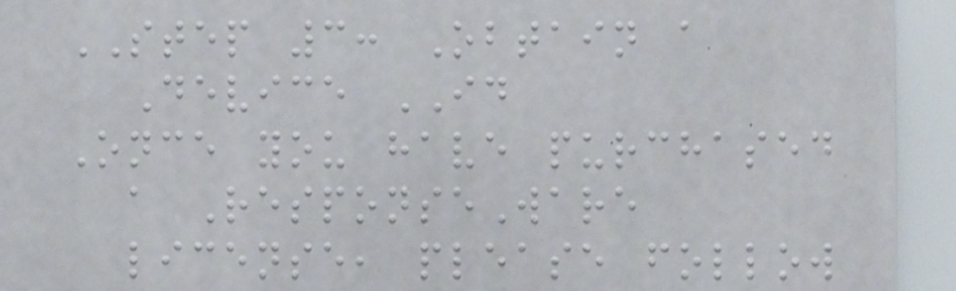STEP 3: Obtain a
Device ID
Once you have purchased
a ResponseWare
license, please follow
